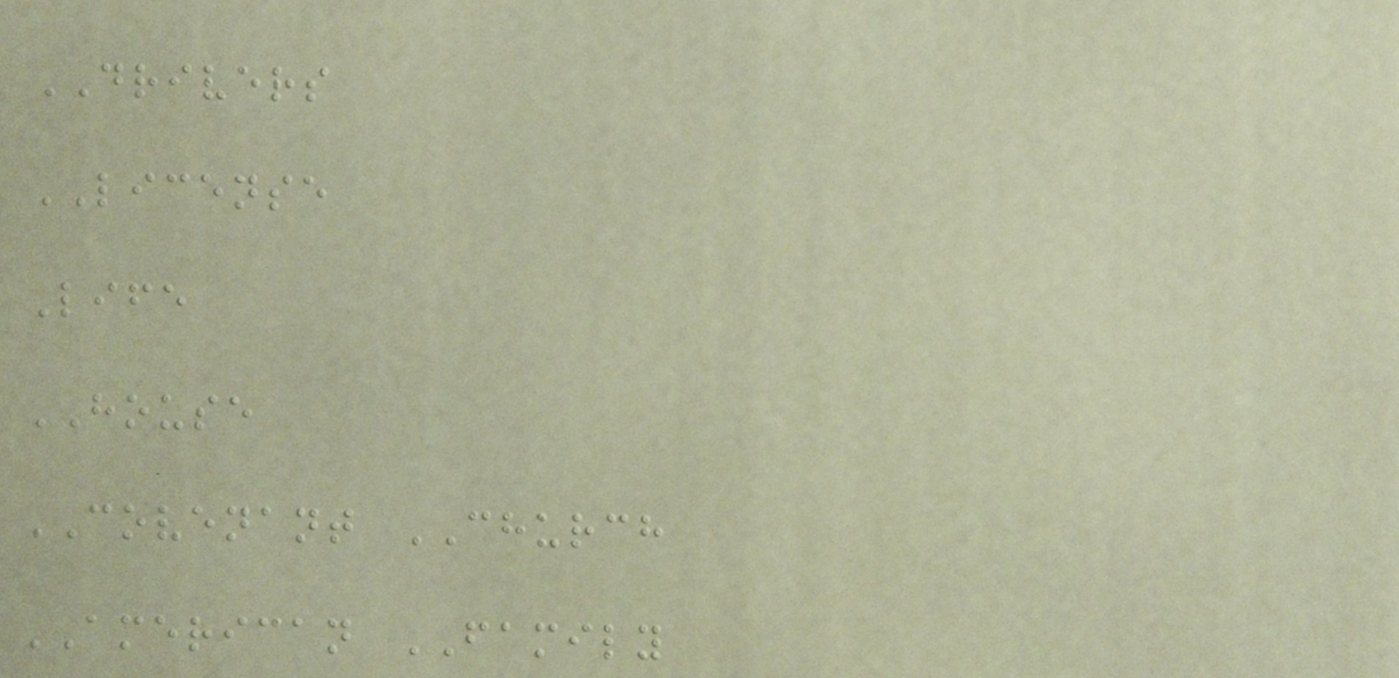DRIVERS
LICENSE
Life
HOUSE
COVENANT CHURCH
AMERICAN FAMILY
